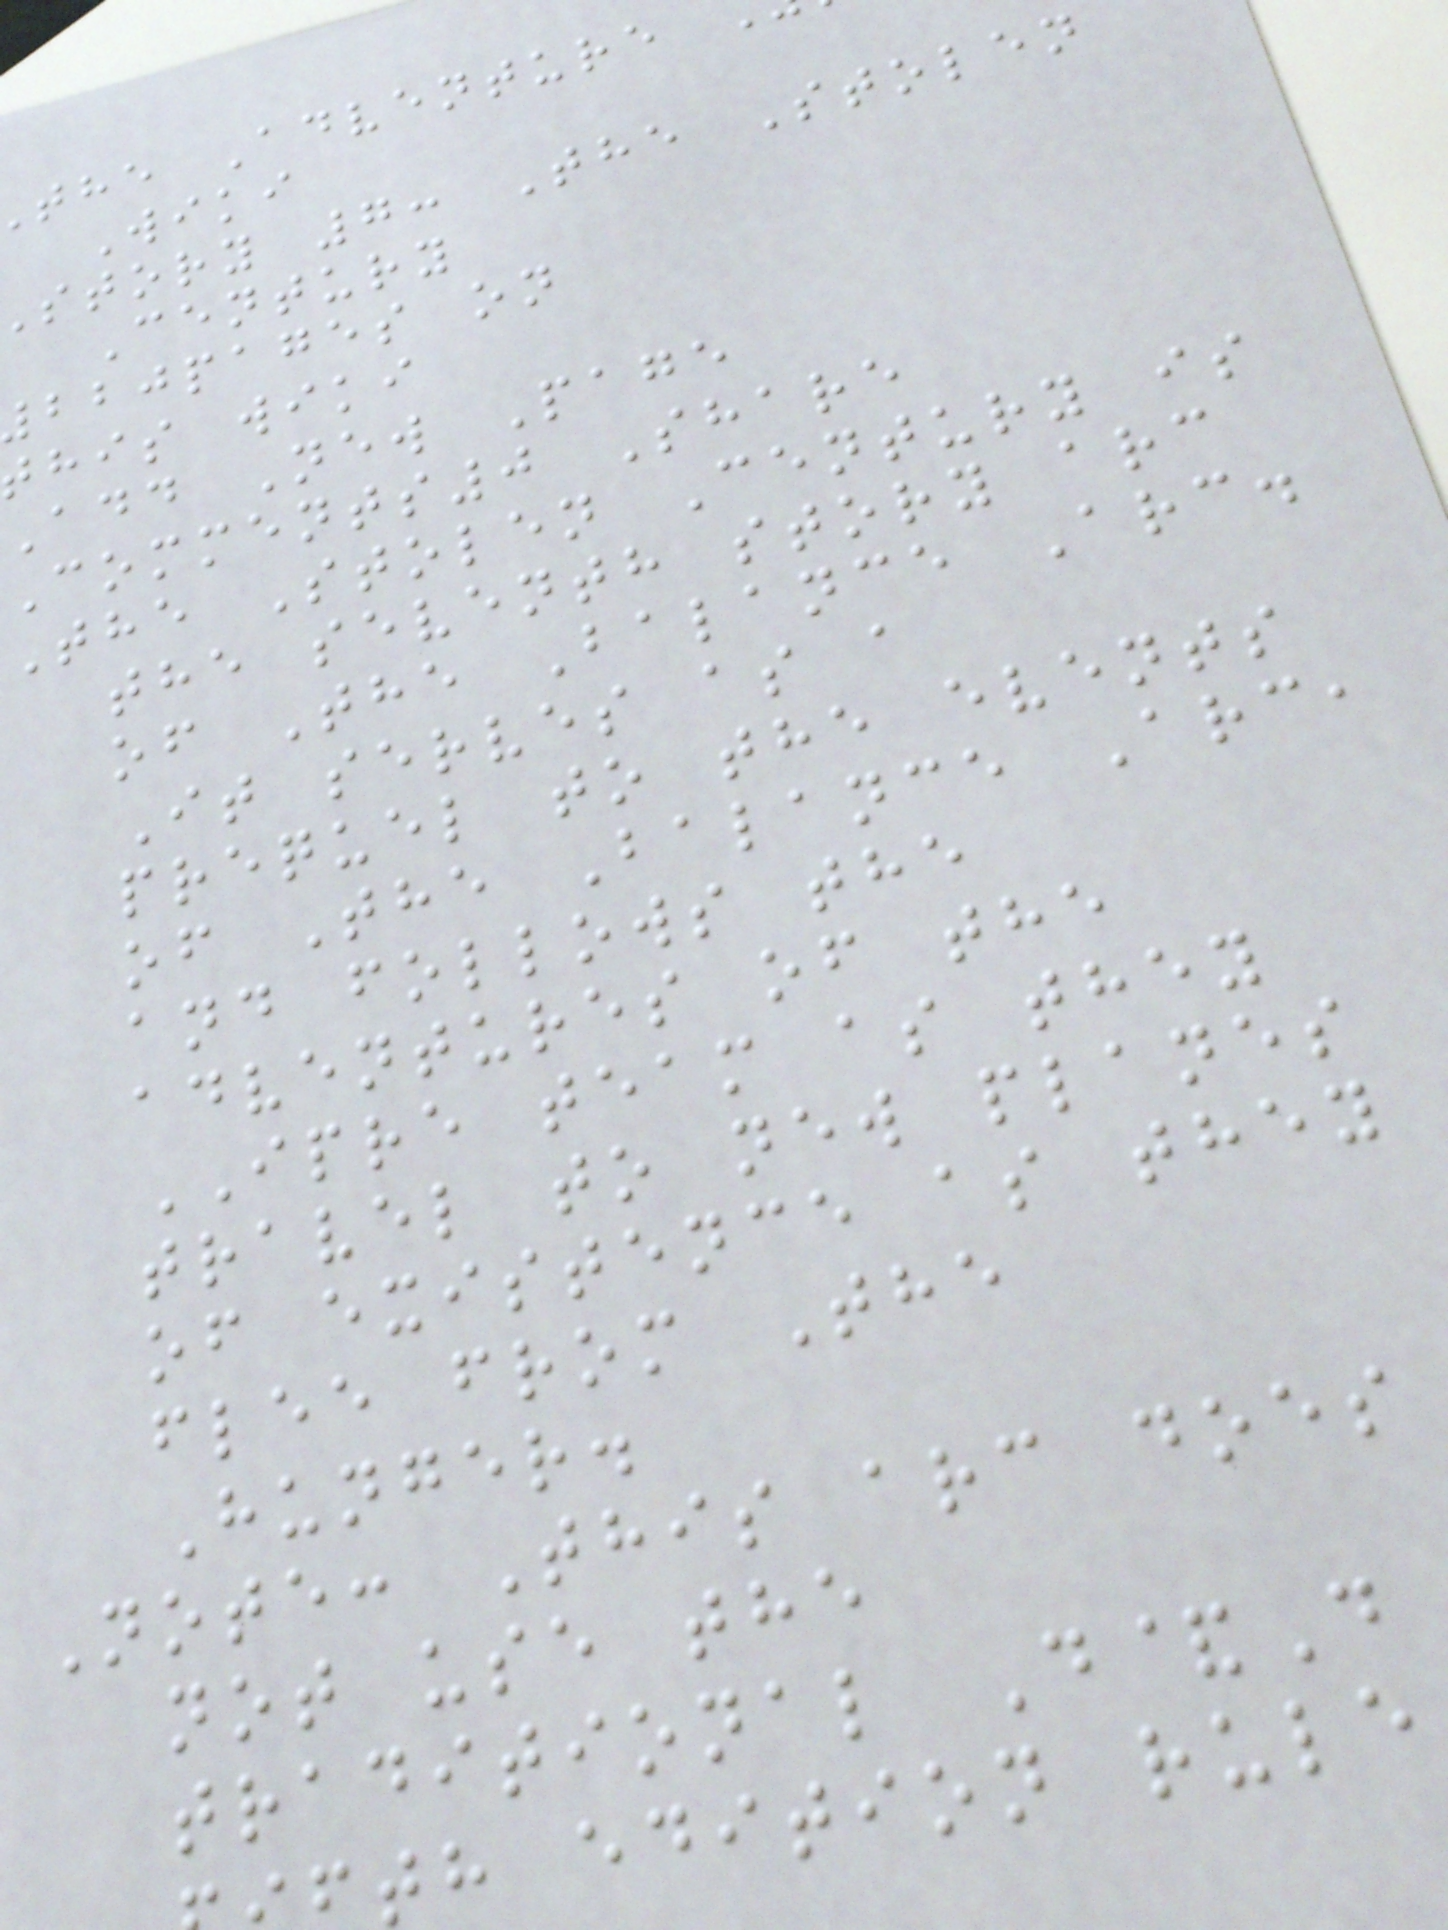the Adventure
Wiki
story 7: The Stolen
Century
bbjpages on
this wiki
Add New Page
Comments0 Share
The Stolen Century is
the seventh story arc
of The Balance Arc.
It serves as a
prequel to the events
of The Balance Arc,
and follows the
adventures of the
IPRE team as they
travel to new planes
of existence as they
flee from The
Hunger.
Note: This arc does
not use the
traditional D&D
th edition rule
